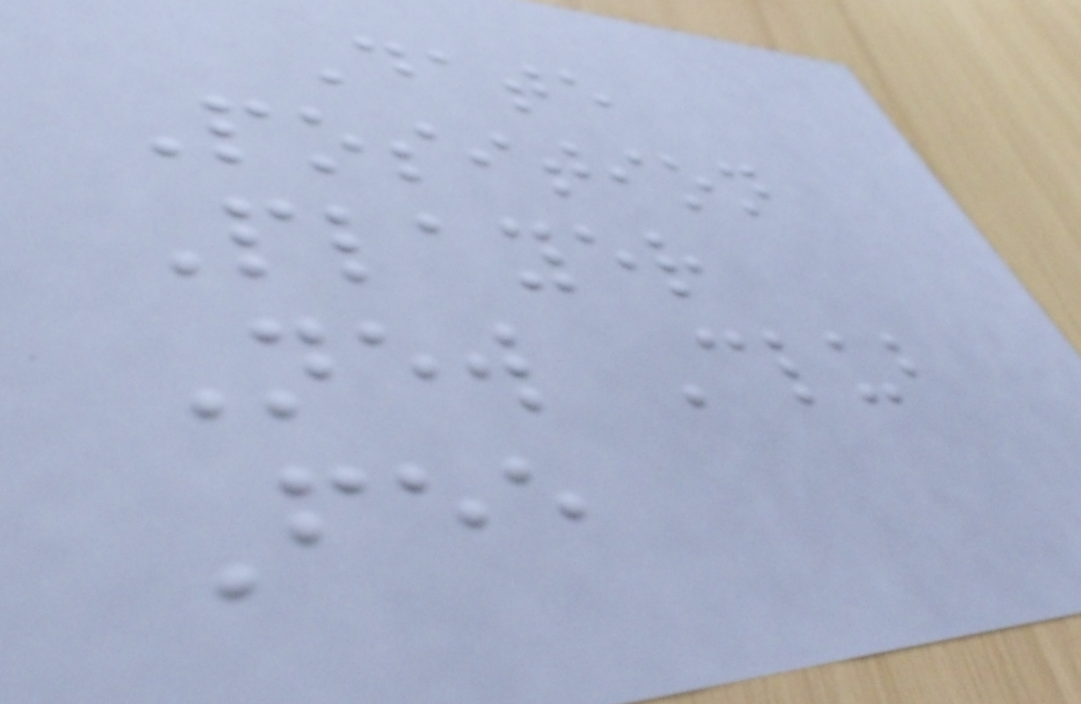Date
Position
Player
New Club
Fee
